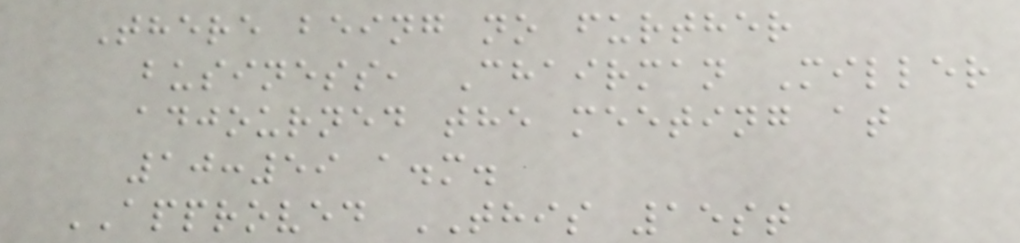There being no further
business, Chairman Miller
adjourned the meeting at
10:59 a.m.
APPROVED THIS 15st
